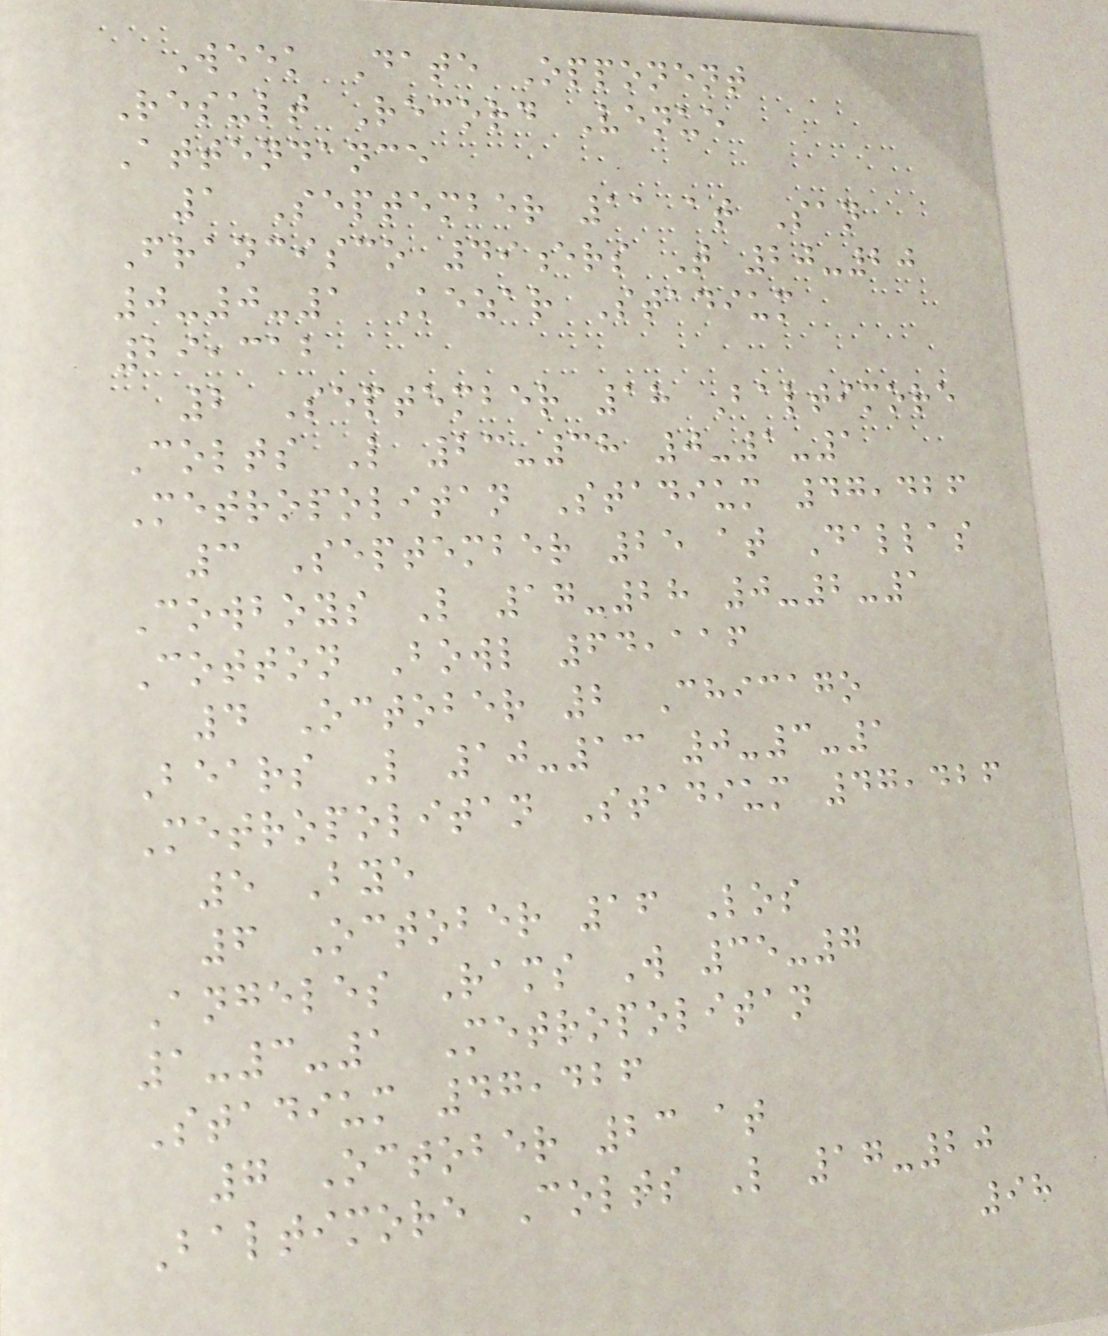Week Date Opponent
Result Record Venue
Attendance
1 September 11 at San
Francisco 49ers T 20-20
0-0-1 Kezar Stadium
29,312
2 September 18 Baltimore
Colts L 23-38 0-1-1
Metropolitan Stadium 47,426
3 September 25 at Dallas
Cowboys L 17-28 0-2-1
Cotton Bowl 64,116
4 October 2 Chicago
Bears L 10-13 0-3-1
Metropolitan Stadium 47,426
5 Bye
6 October 16 Los
Angeles Rams W 35-7
1-3-1 Metropolitan
Stadium 47,426
7 October 23 at
Baltimore Colts L 17-20
98
